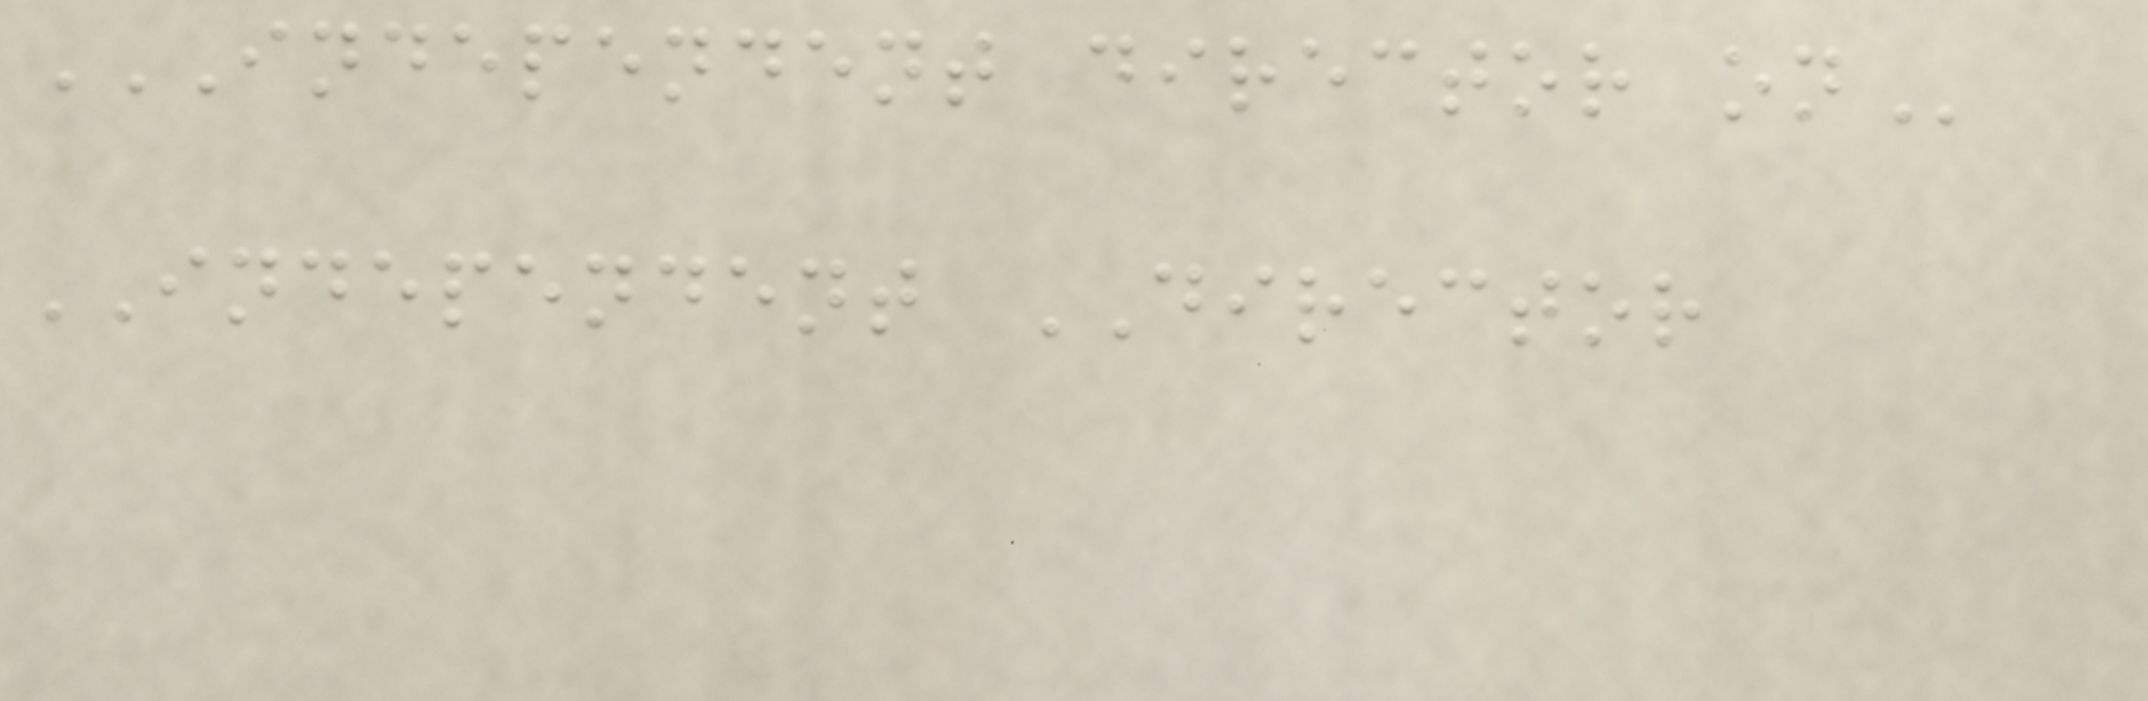INDEPENDENT DIRECTOR ON
INDEPENDENT DIRECTOR
